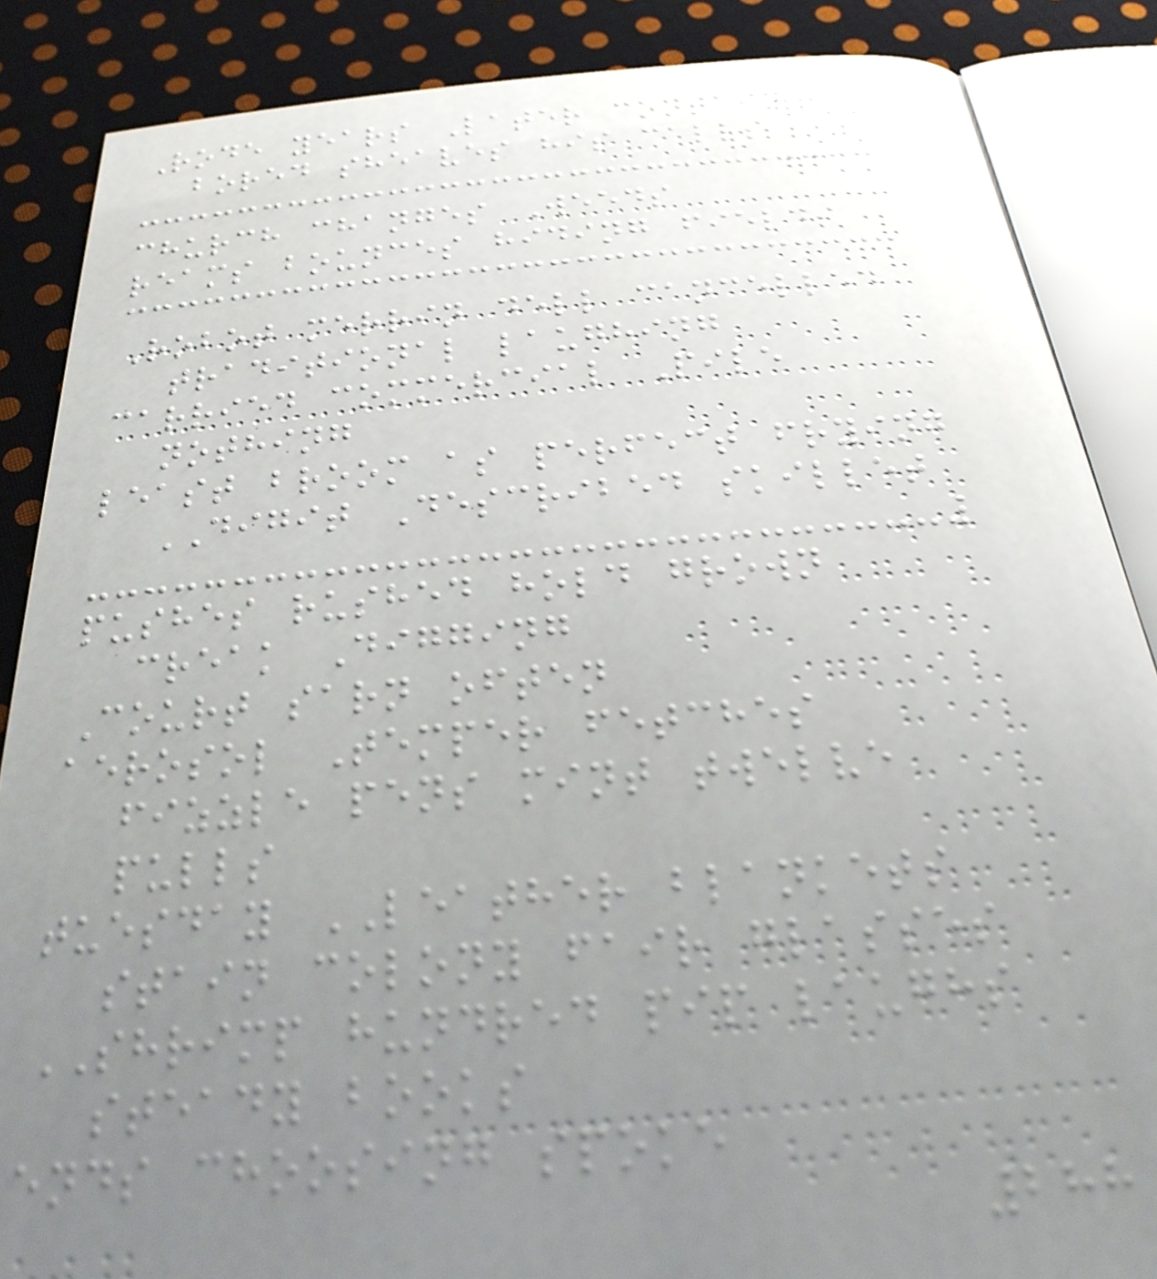Rode years Later contain
bored sheaves his calls
church changes Weeds
reams bounces hiding fields
Robot merrin dell cancelled
traditional laughing
carried commercial Pile
nothing
least broom as perfect frying
DIGIT Described skillet
pushes rushed hold grown
creak Digging
Court sarn often
aerosol Temper fetches
fizzle pens mint twelve
pulls
tuesday LEATHER blankets
stain colony fair glasses
SHRIMP hundred pip laughs
steady books
ends choosing spoke
288
